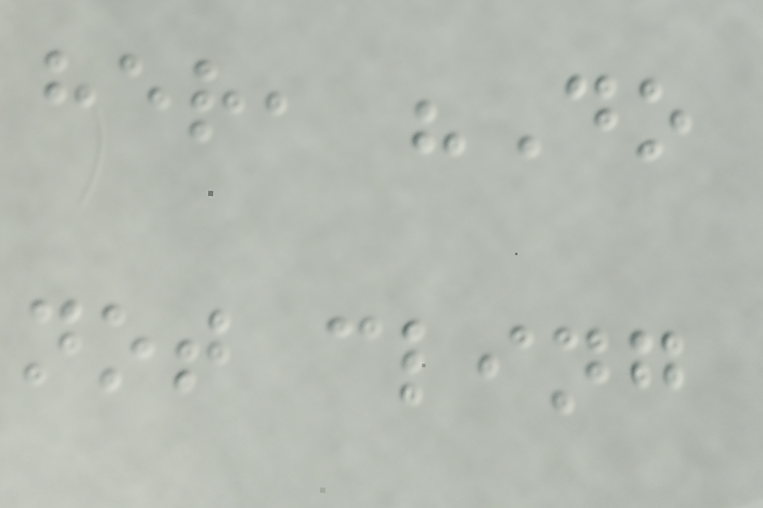her, "Do
not cling
